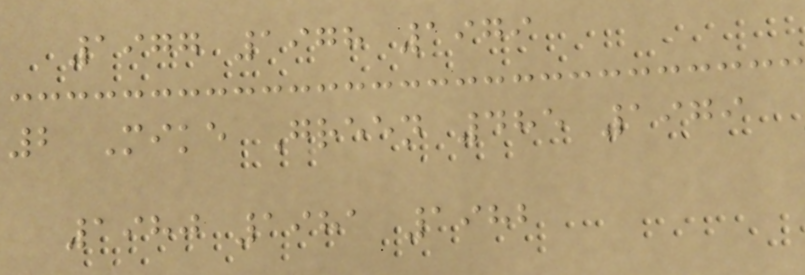1977 1978 1979
2 Mike Green 485 1979
1980 1981 1982
